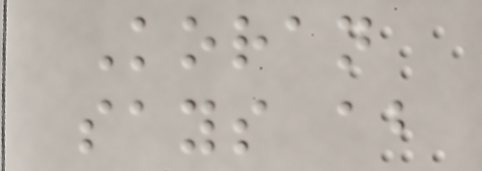Koran
says about
